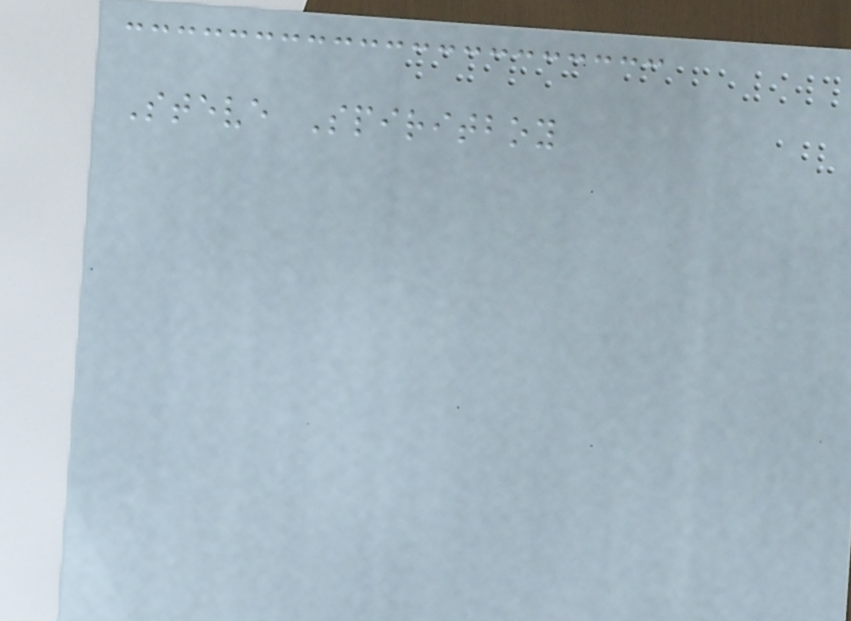Steve Spiritboy
